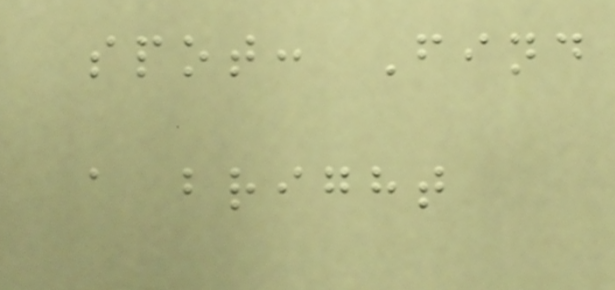spot: Find
a bright
